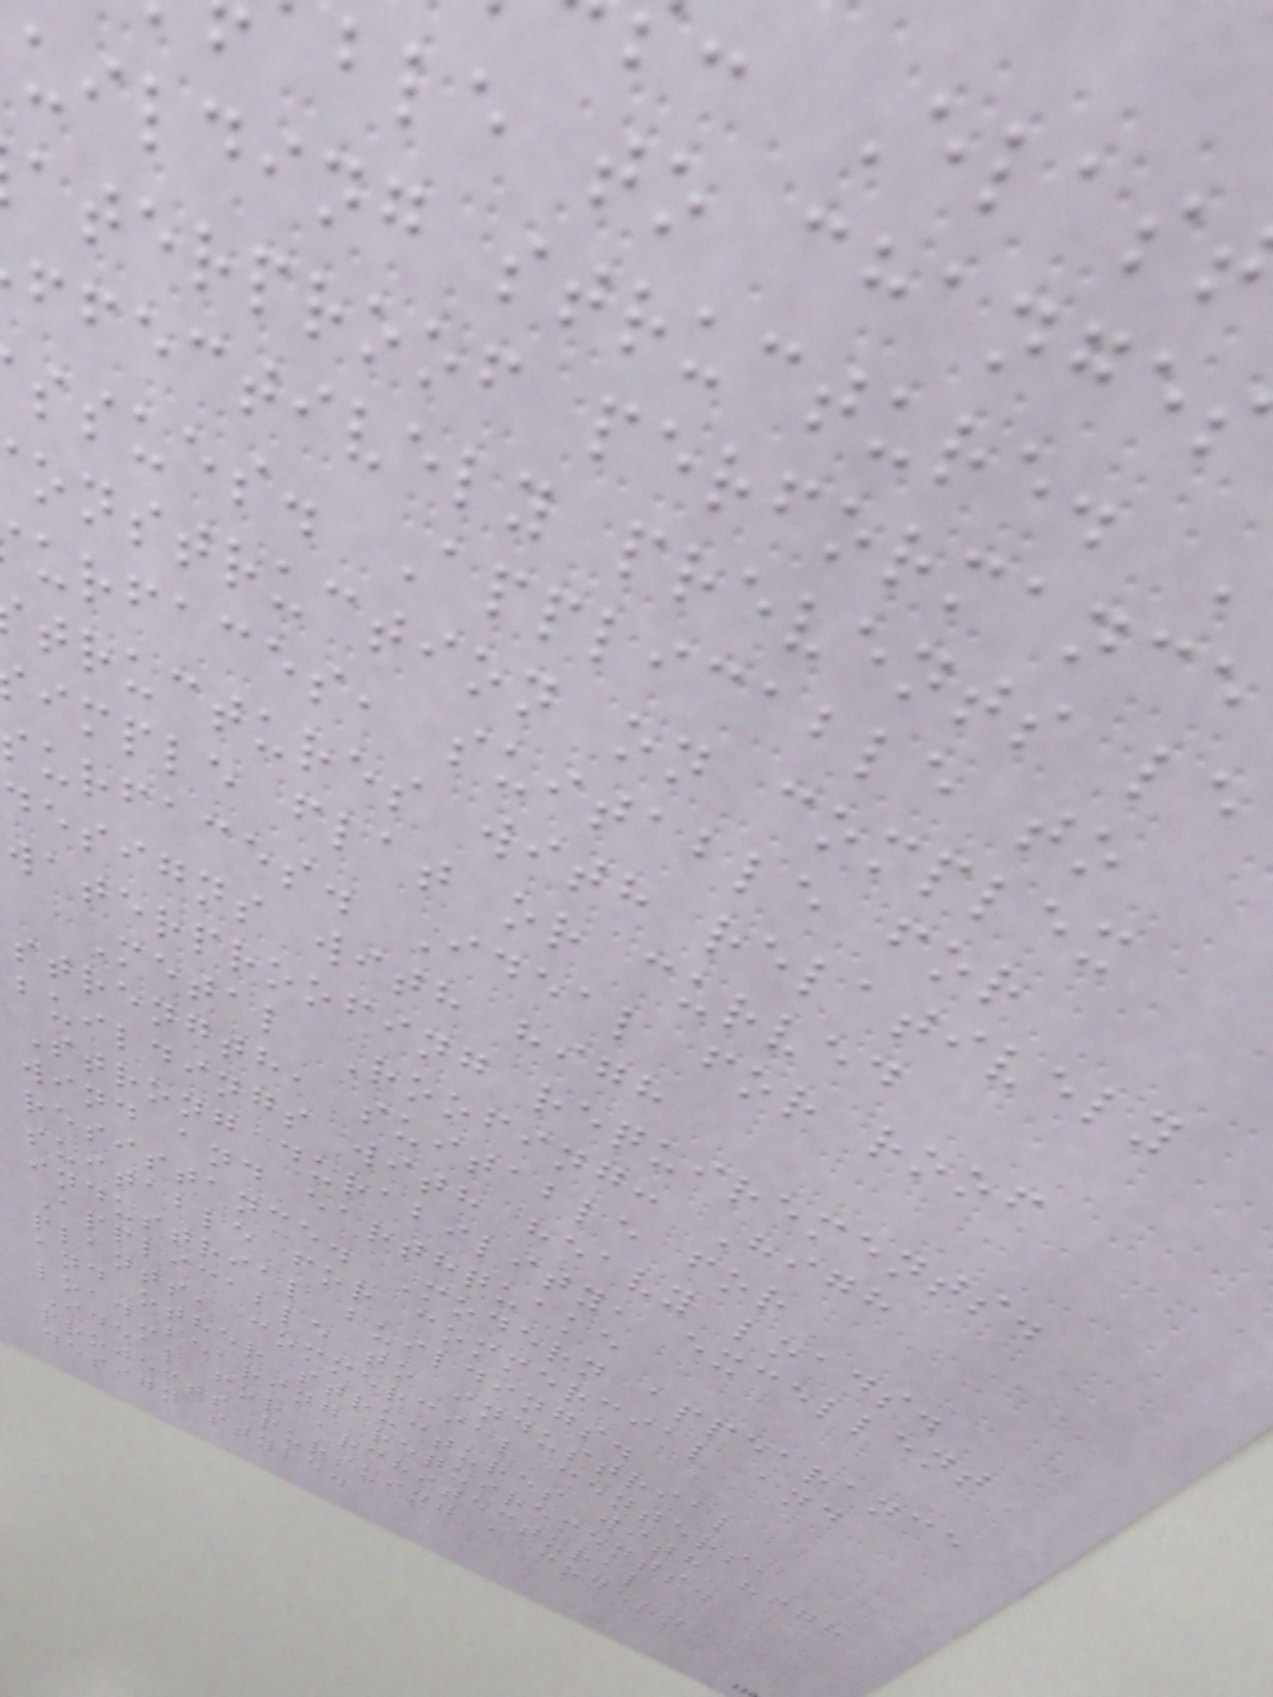: Elas
ble to change
uilding structure.
aterproof performance
ffectively prevents le
ssues. Applicable to
onstruction on complex
urfaces, suitable for
tructures with relatively
imple flat or curved
urfaces. Ideal for roof
designs with high
waterproofing requirements.
Metal Roofing: High
strength, suitable for
buildings with heavy loads.
Strong durability, excellent
wind and earthquake
resistance. Modern appearance
suitable for commercial and
industrial buildings.
Applicable to industrial
plants, commercial centers,
and other structures with high
load-bearing requirements.
Ideal for architectural
projects pursuing a modern
design style.
